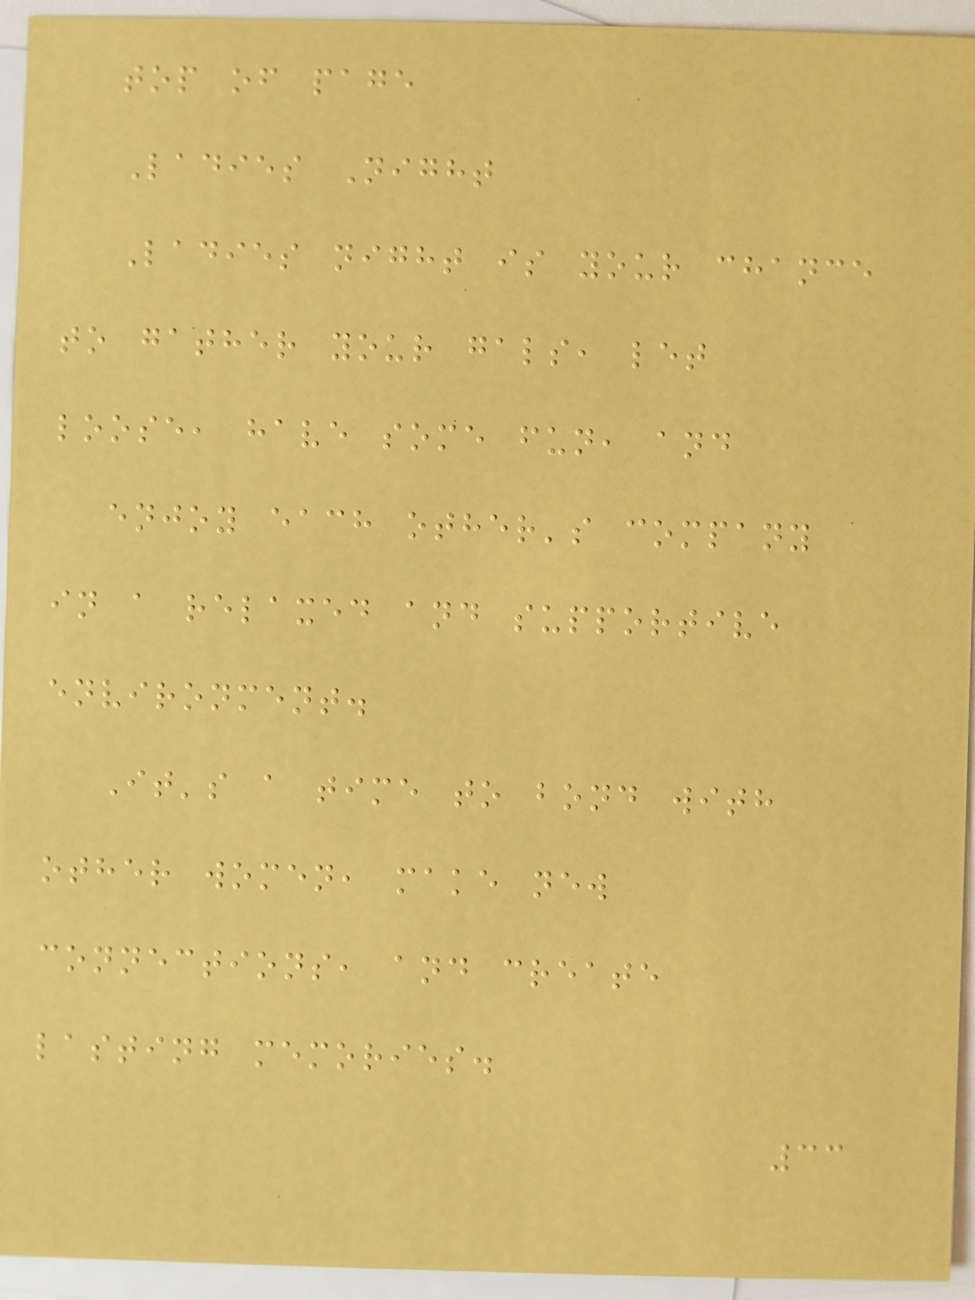top of page
Ladies Night
Ladies night is your chance
to gather your gals, let
loose, have some fun, and
enjoy each other's company
in a relaxed and supportive
environment.
It's a time to bond with
other women, make new
connections, and create
lasting memories.
33
